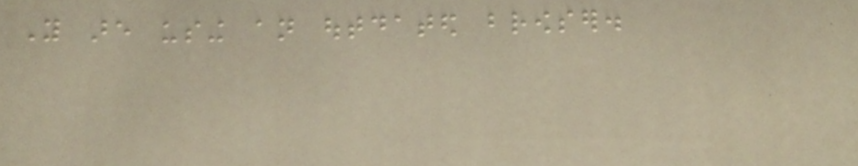You are using an outdated browser.
